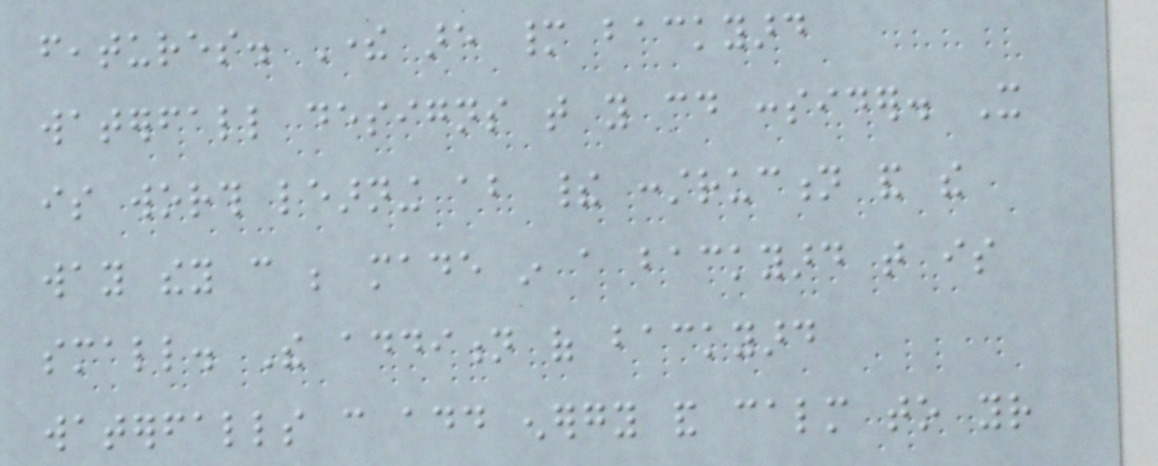features. There are many backyard
waterfall designs that you could consider. It
is worth learning about their construction and the
way they can be made in a backyard that is
small. The addition of backyard
waterfalls can add energy and calm to your
